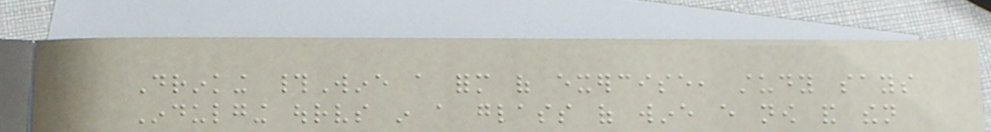Drinking #Wine a form of exercise, study says
Indulging ourselves in a glass of wine every now and then
